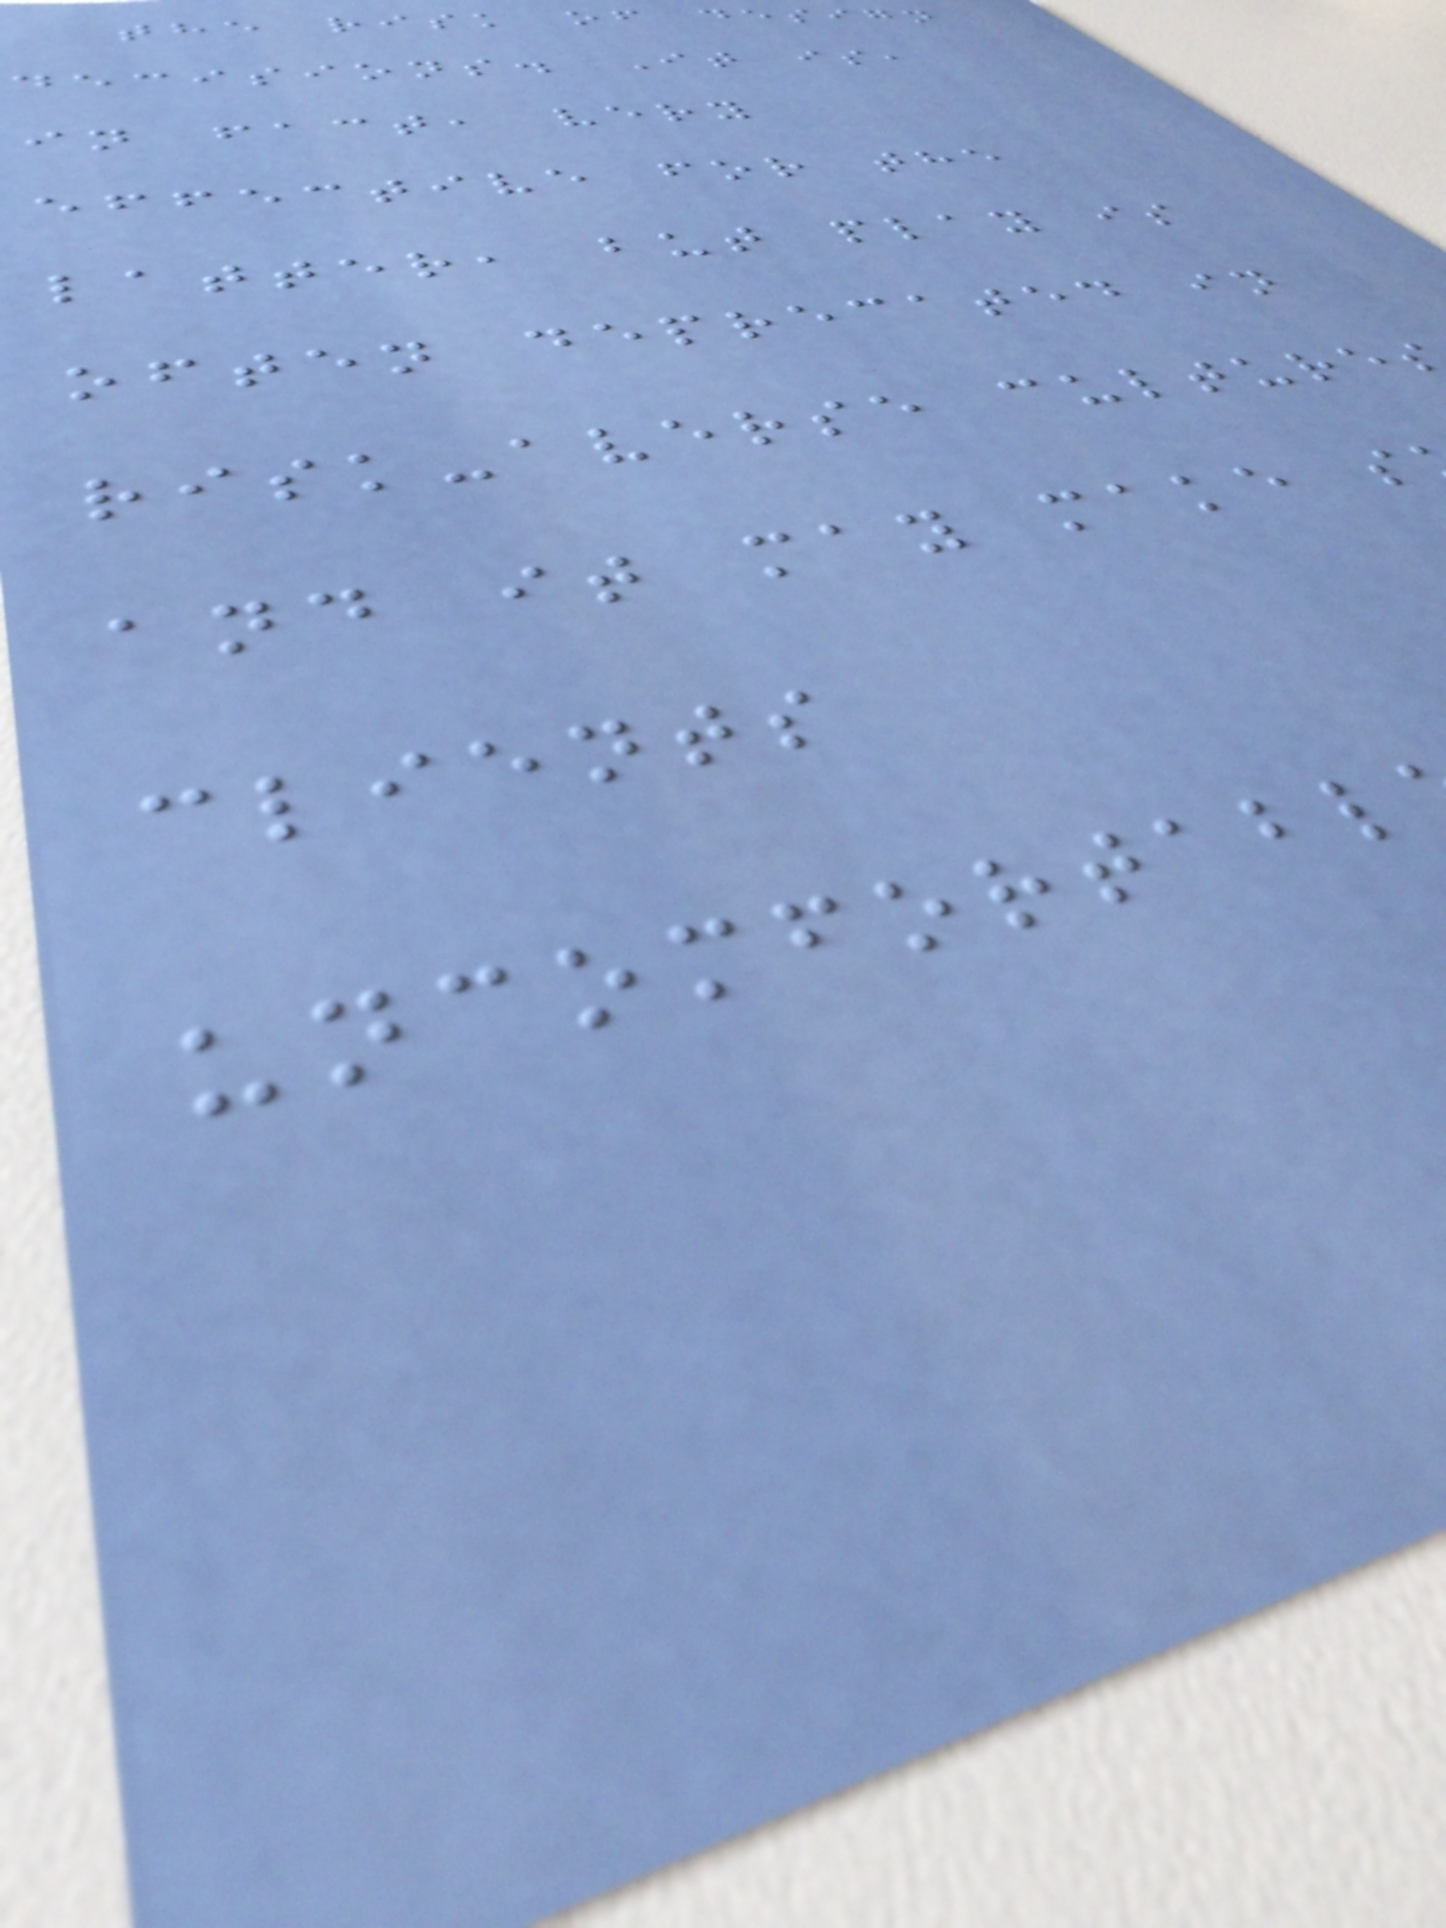the risk of design
decisions. It is,
in fact, very
effective for the
latter, but play is
often deprecated in
risk-averse culture
and it may make s
clients
uncomfortabl
